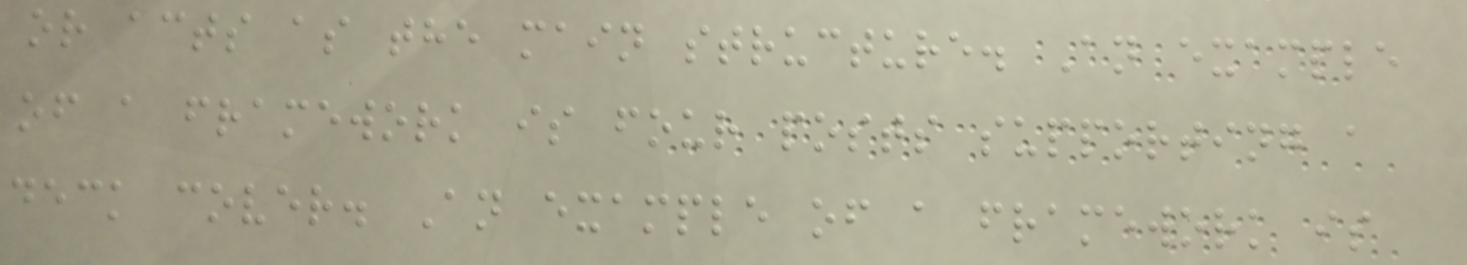or acts as the main structure. An example
of a framework is four posts supporting a
deck cover. An example of a framework is
